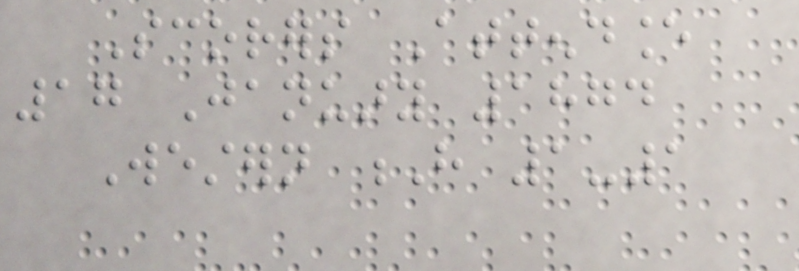Scorers Attendance
17 January 1874
Western H 1-1
